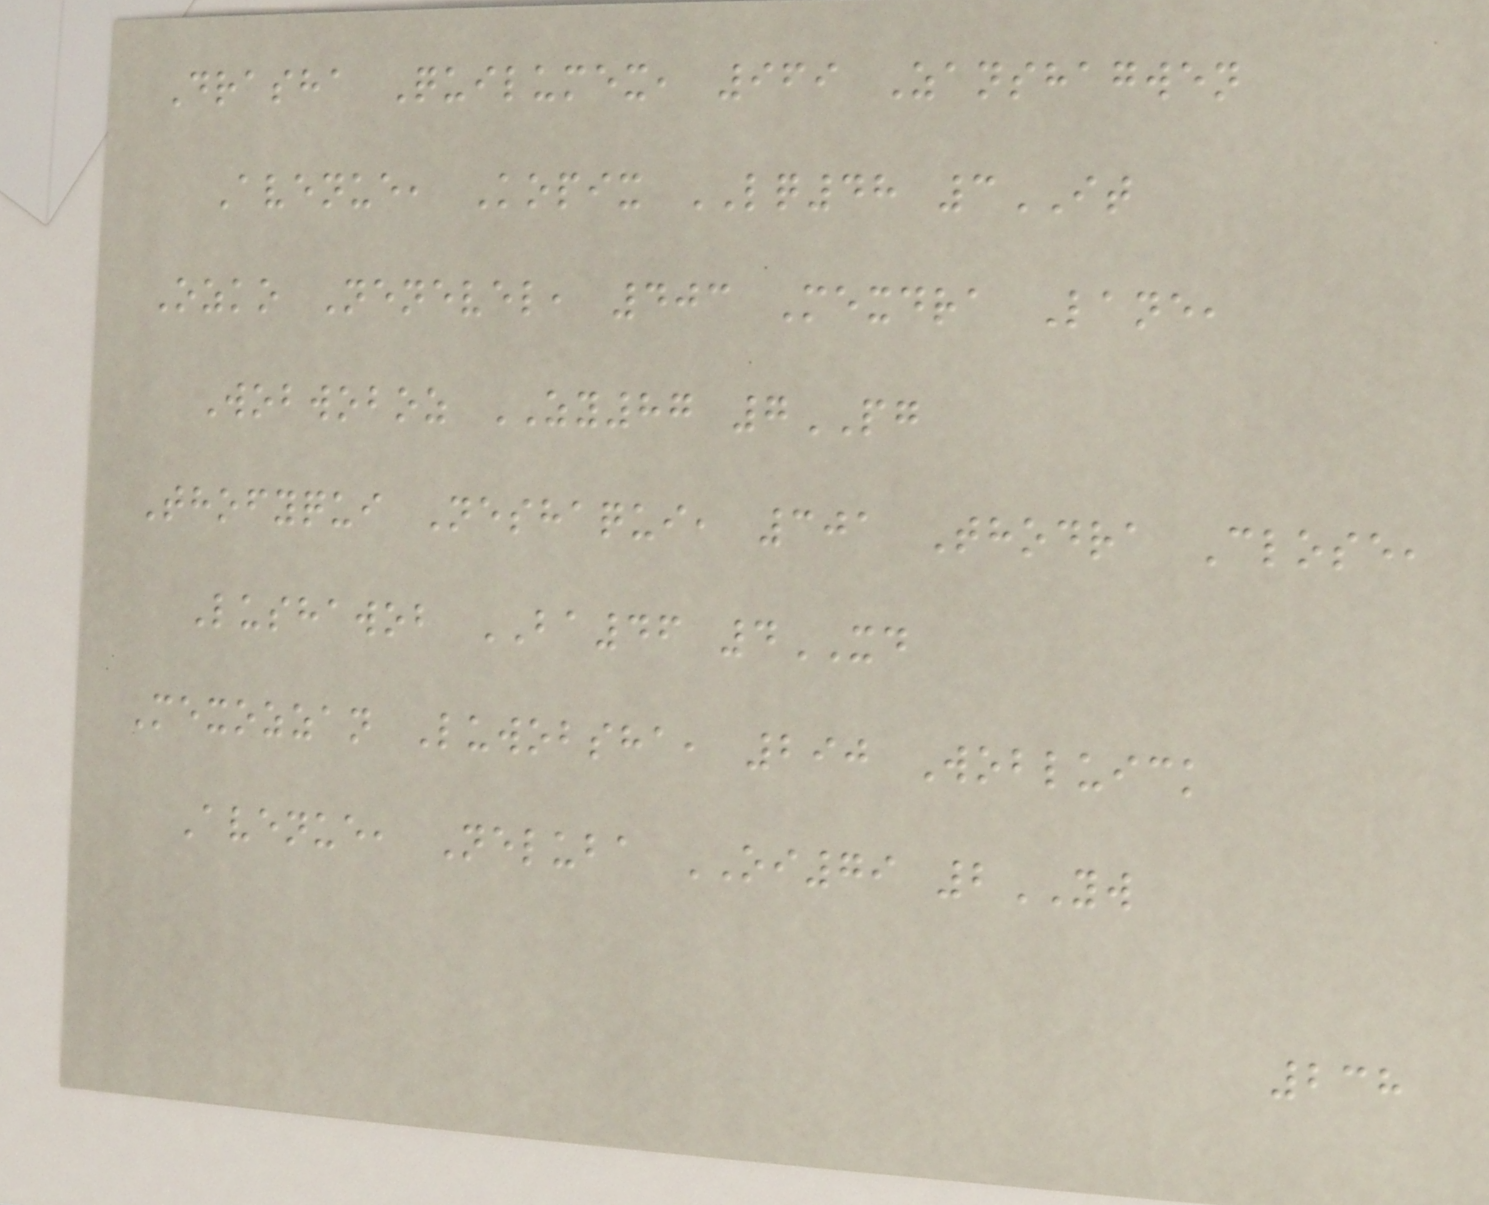Drasha Quilumex, 969 Zanshagwen
Avenue, Kopix LQ48 3IT
Ozko Nenevel, 403 Mexdra Lane,
Wobwoboz ZY87 7PG
Thofyqui Neshaqui, 301 Thodra Close,
Lushawob BA46 4XD
Mexozzan Luwobsha, 290 Wobluick
Avenue, Neluba OI79 2YW
238
